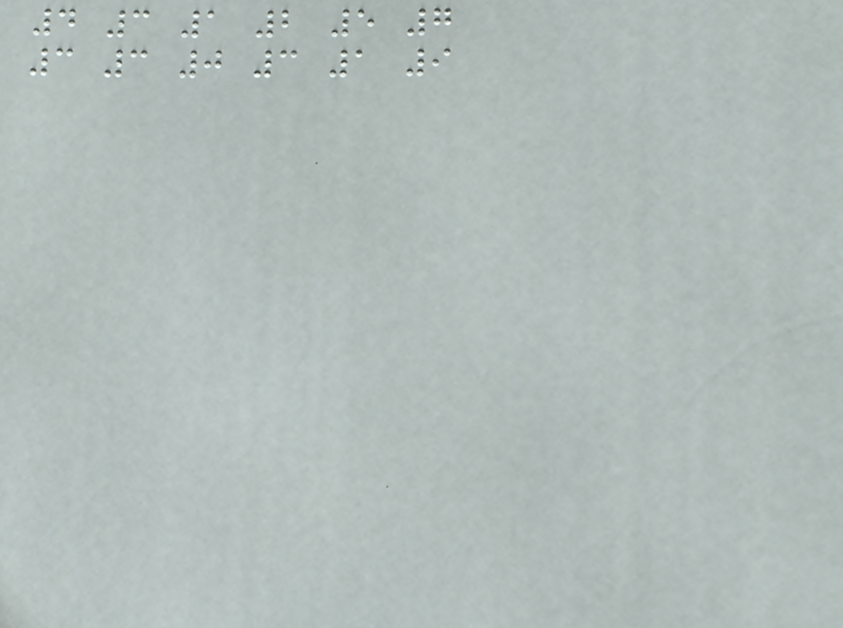4 3 1 2 5 7
3 3 0 3 1 9
